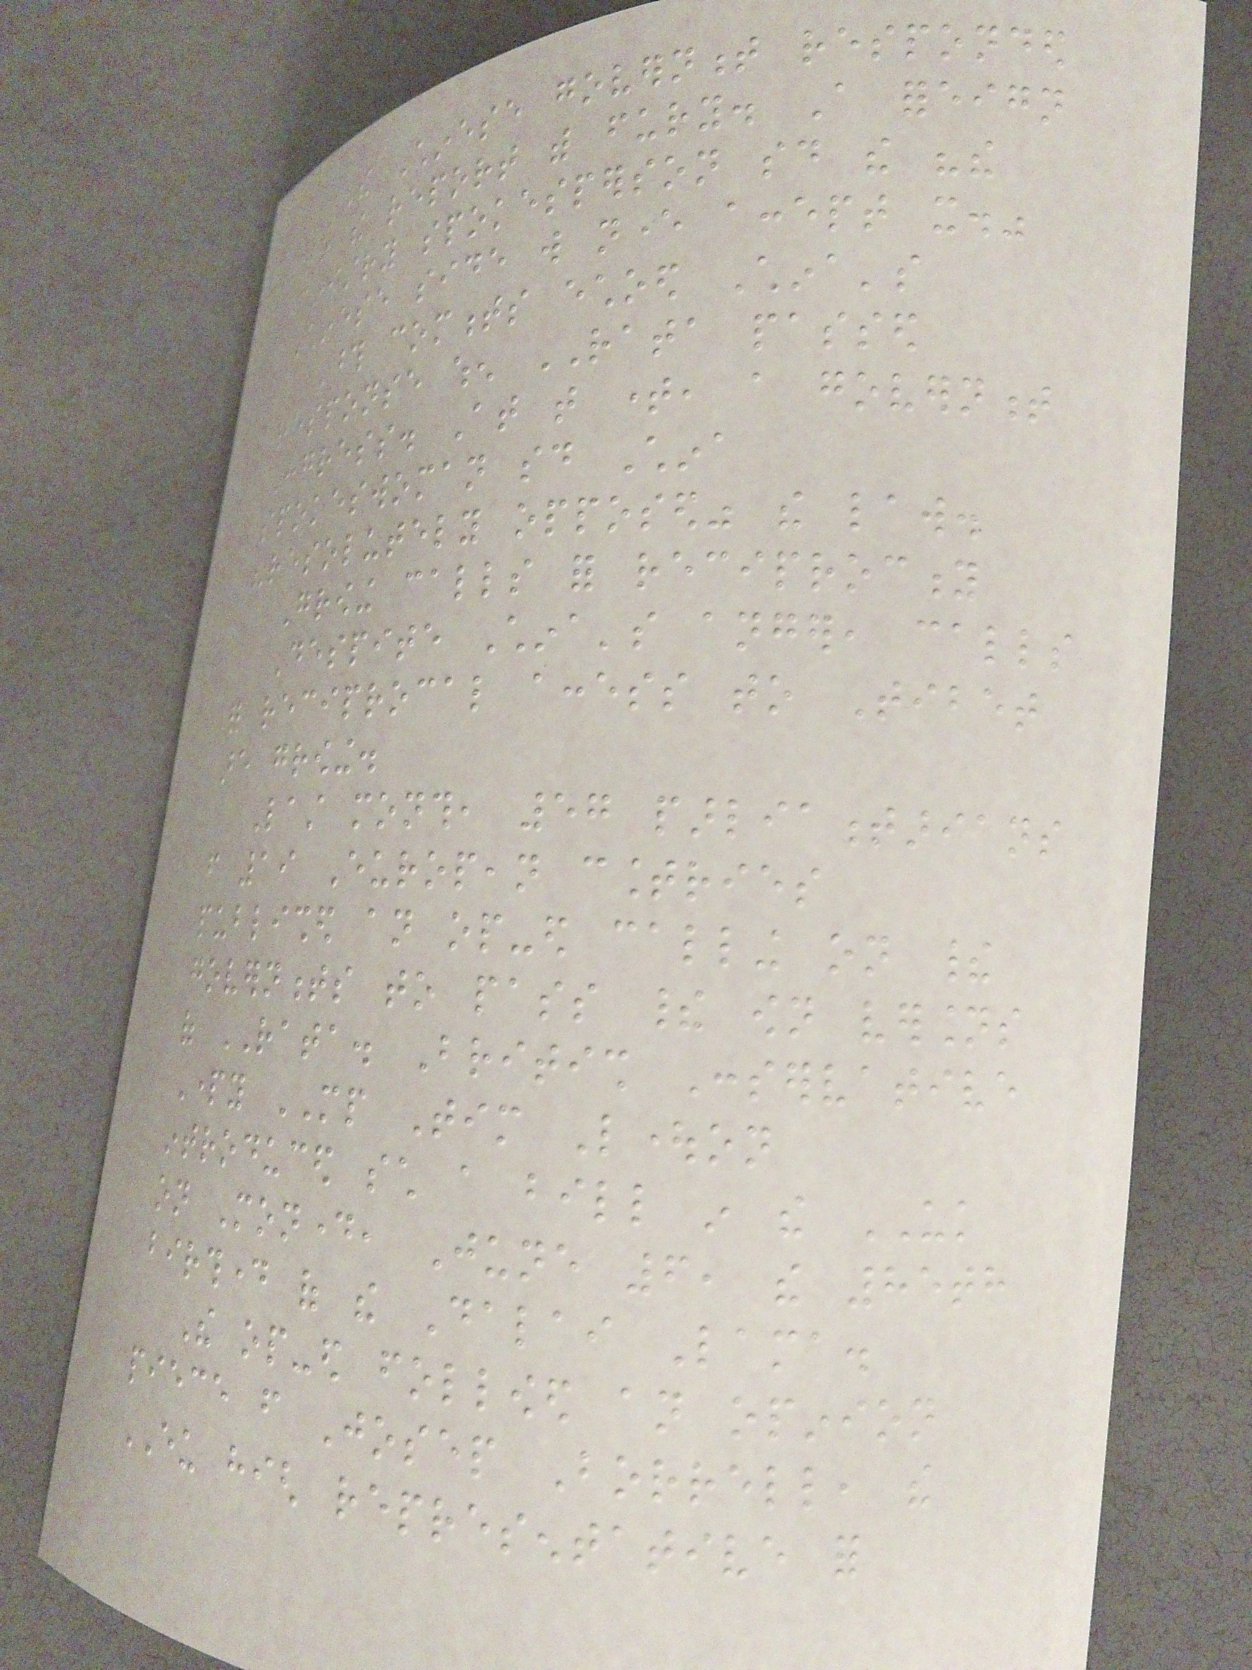The Chinese government responded
to the report with fury. A foreign
ministry spokesperson said the "the
Chinese side will never accept it."
Those comments echoed China's
response when RATA passed
Congress. At that time, a government
spokeswoman said China
"resolutely opposed" the law.
Growing calls for reciprocity
Despite China's anger, calls
for reciprocal access to Tibet
are growing.
Last month, 57 parliamentarians
from 19 European countries
published an op-ed calling on their
governments to pass their own versions
of RATA. British Conservative
Party MP Tim Loughton
introduced such a bill in the UK
on Monday, June 6, the 85th
birthday of the Dalai Lama.
The op-ed followed an opinion
piece from Josep Borrell, the
EU high representative for
